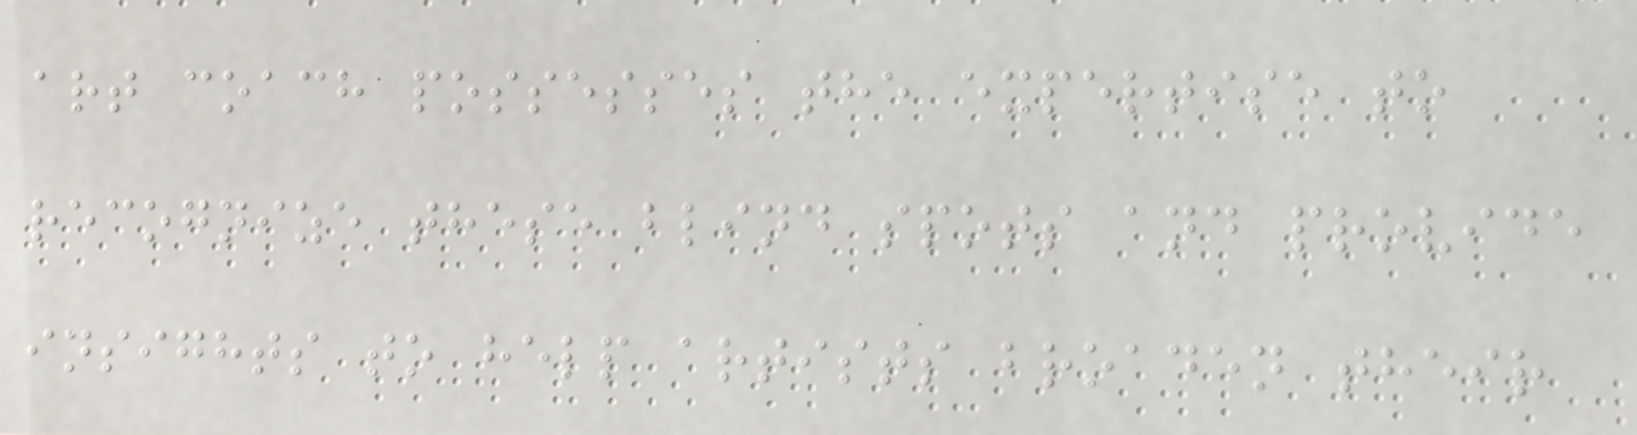art coach possesses the expertise to
recognize these blind spots and provide
insights to help artists broaden their
